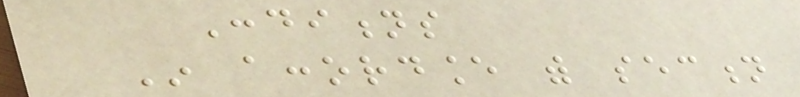Conditions
In accordance with section
